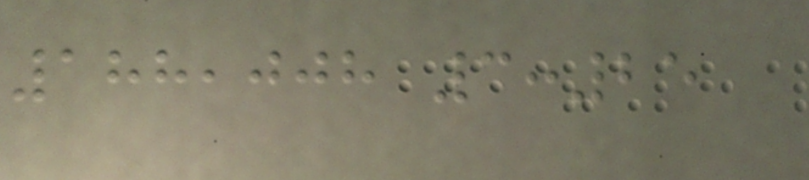188,008 3:25
